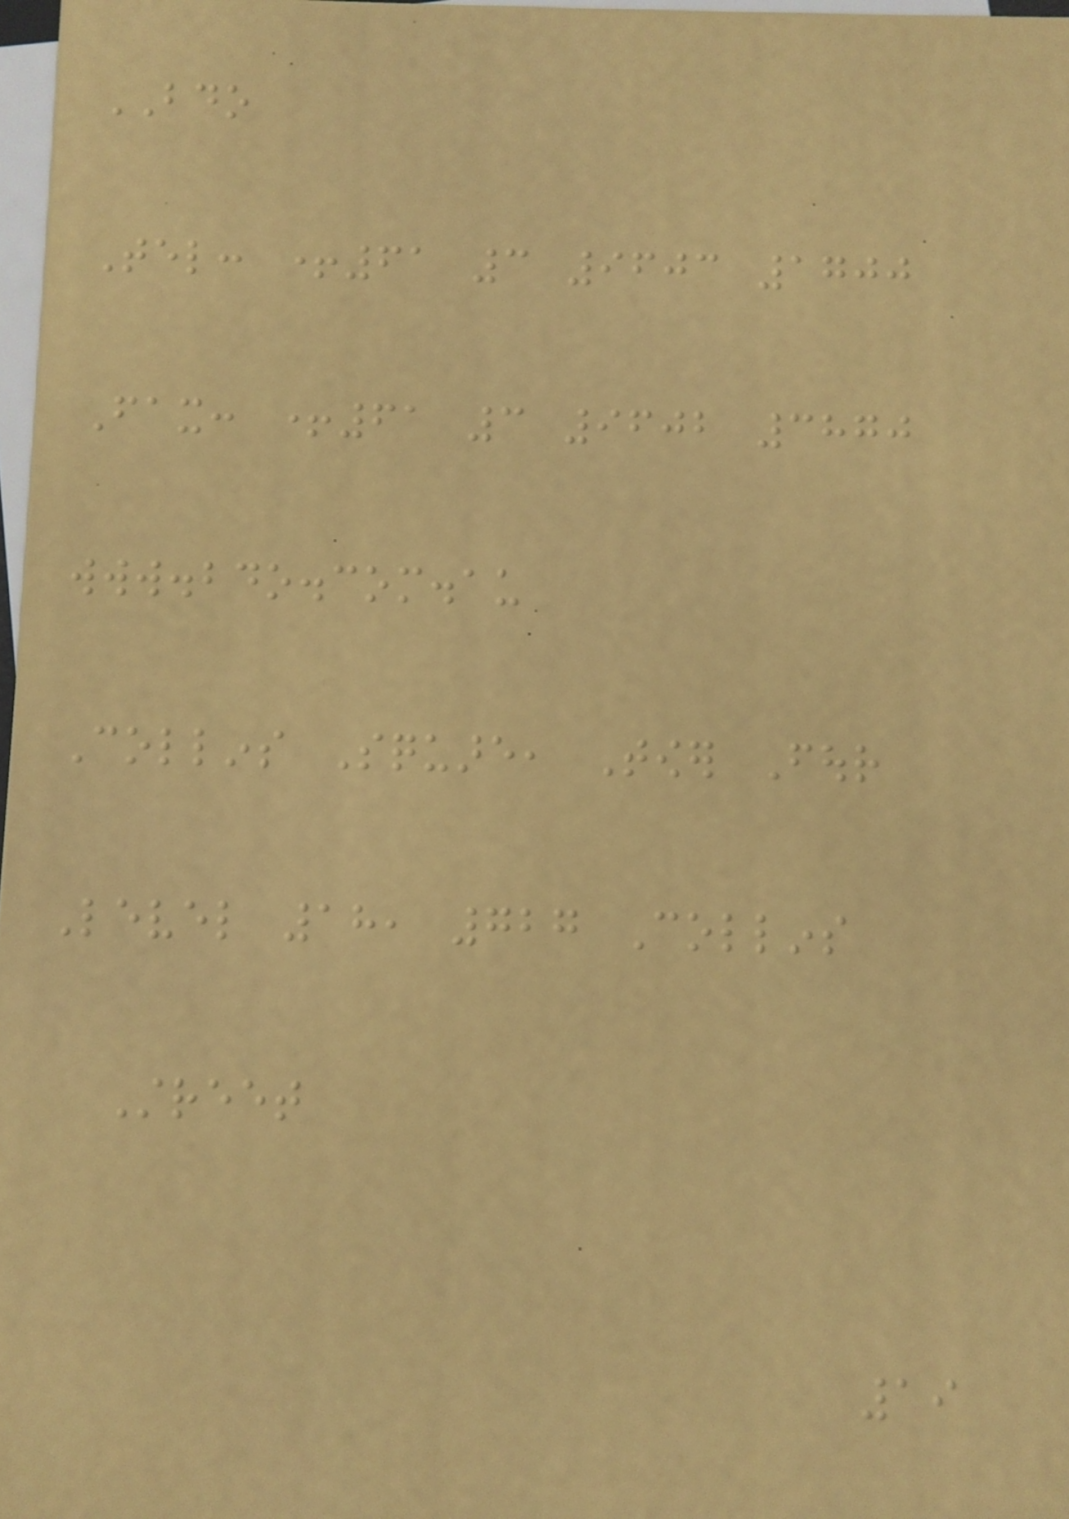BDO
Tel: +61 3 9603 1700
Fax: +61 3 9602 3870
www.bdo.com.au
Collins Square, Tower Four
Level 18, 727 Collins
Street
19
